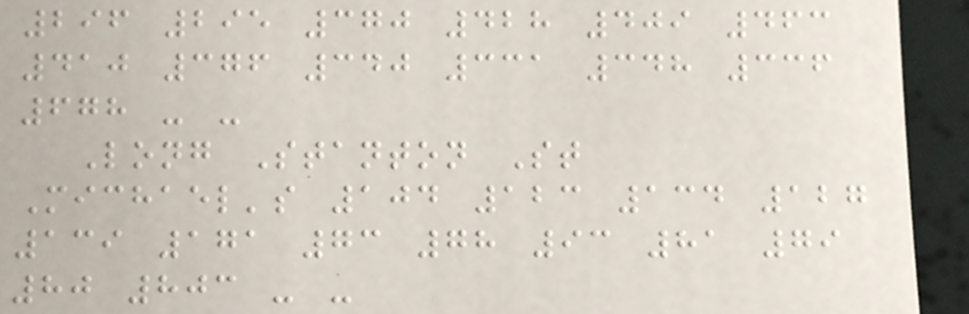296 295 370 428 409 463
410 376 340 331 348 336
678 - -
Long Stanton St
Michael's 104 123 134 127
139 171 73 78 93 81 79
80 803 - -
